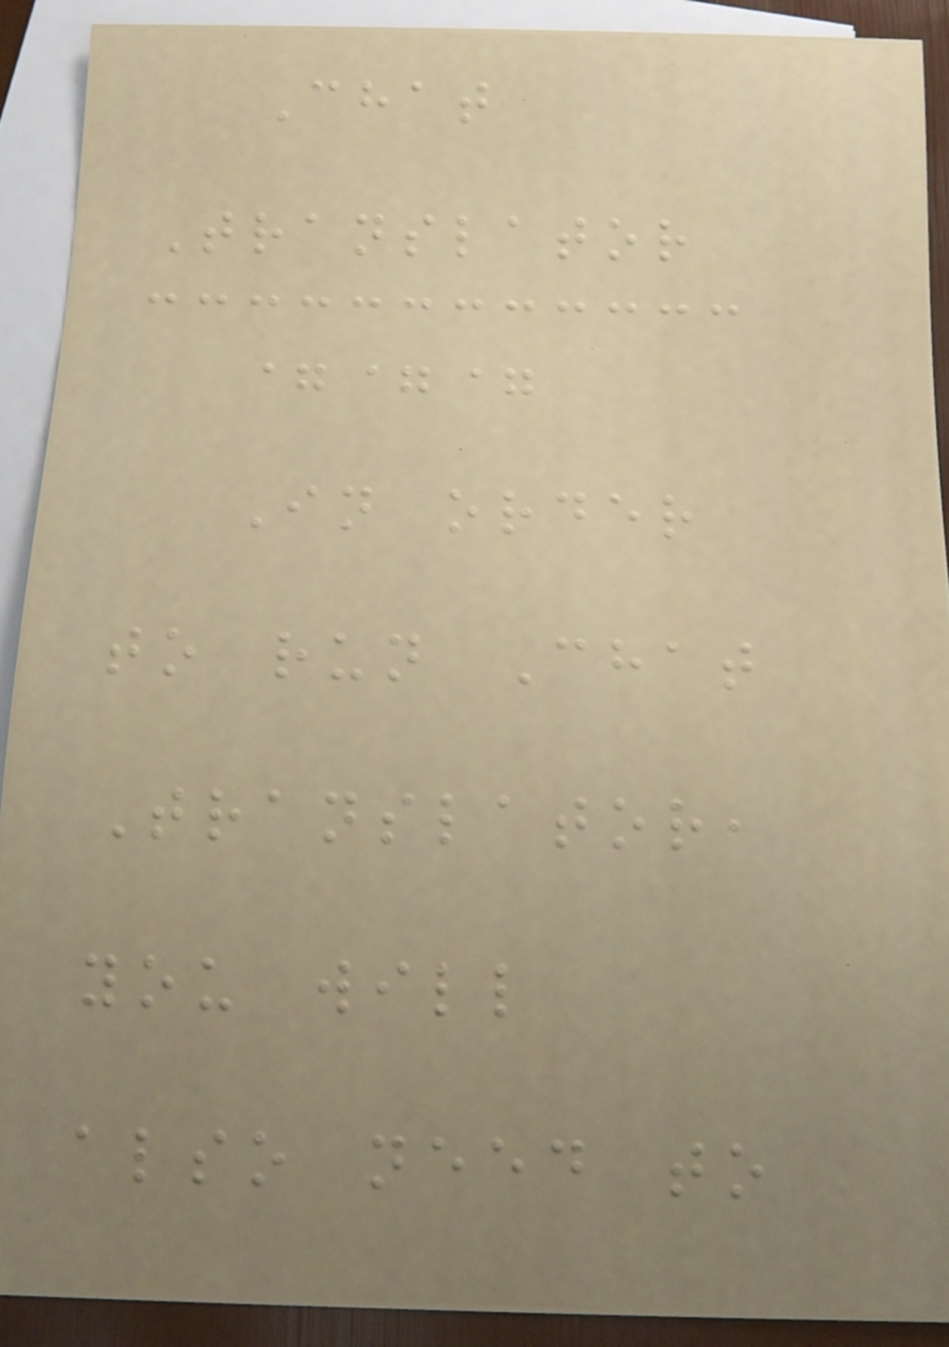Chat
Translator
===
In order
to run Chat
Translator,
you will
also need to
